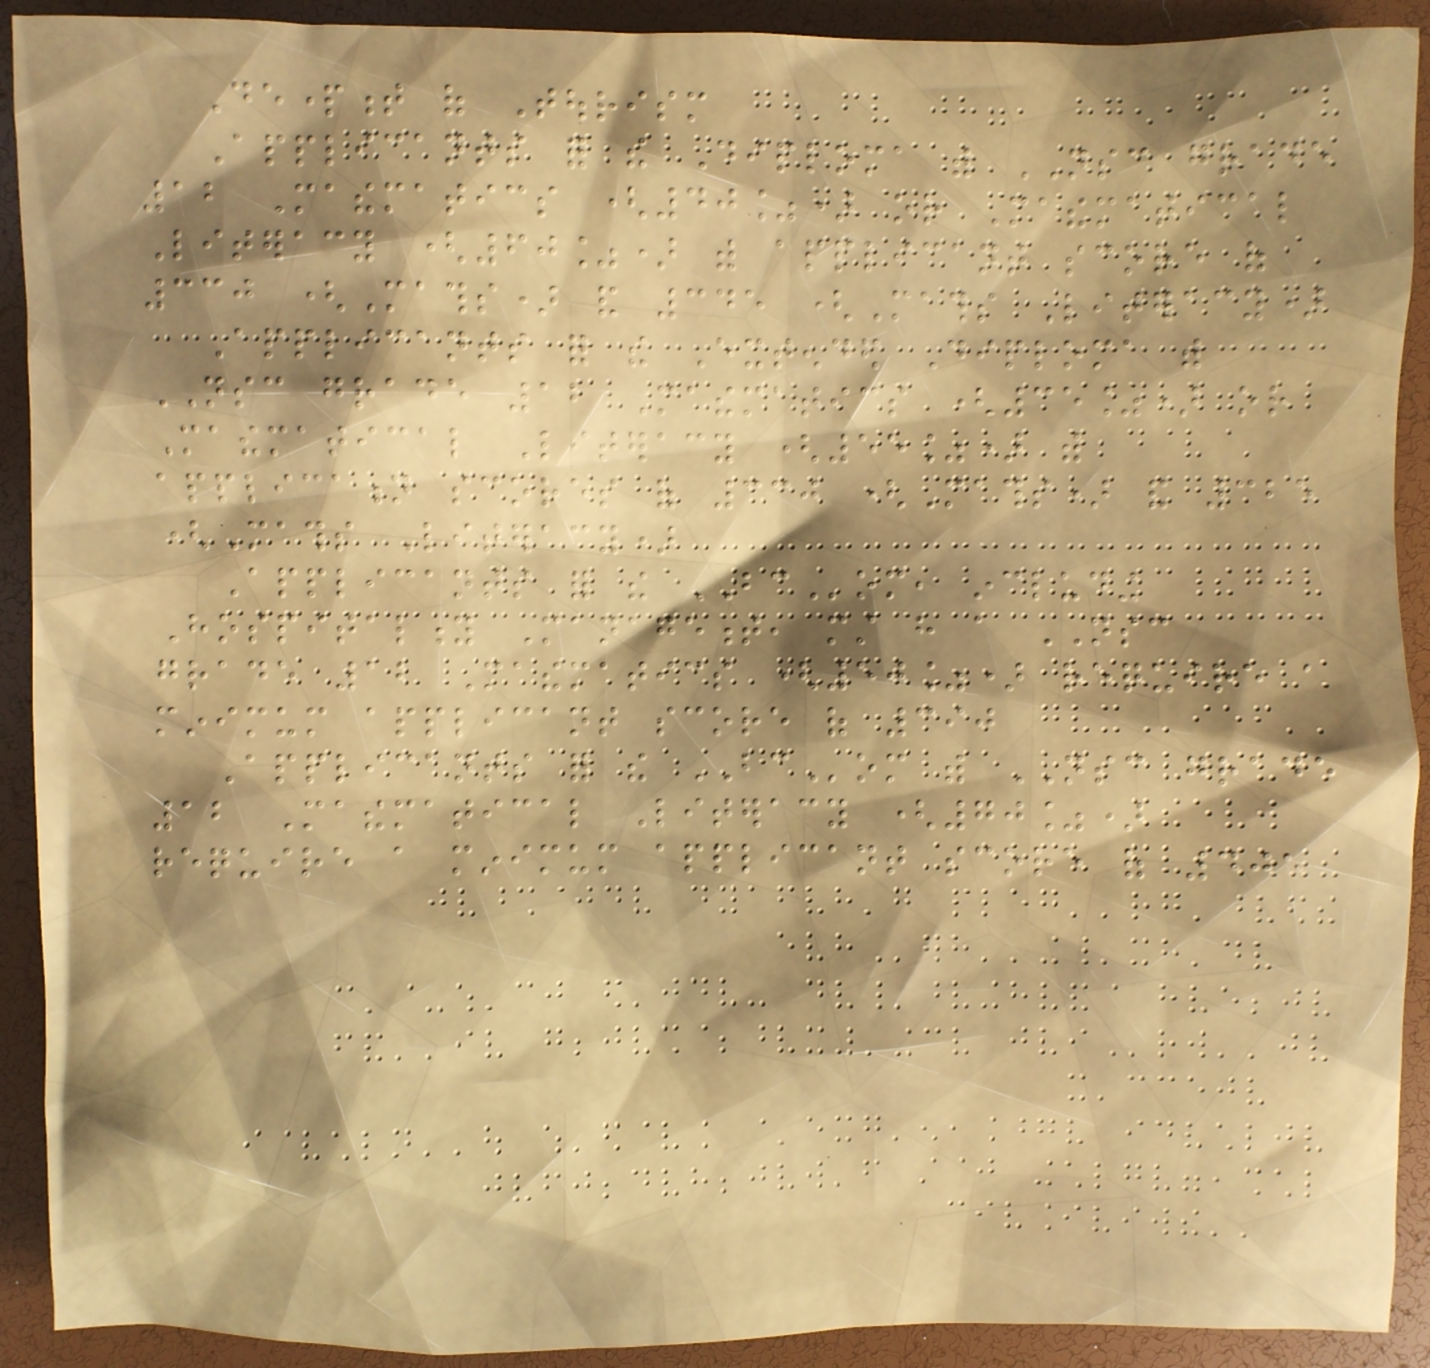Department of Tourism
Applicants for the Diploma with NSC grade
12 Mathematics (40%) or Mathematical
Literacy (60%) with applicant score of
330 (Maths) and 345 (Maths Literacy)
Applicants for the Extended Diploma with
NSC grade 12 Mathematics (35%) or
Mathematical Literacy (55%) with
application scores of 330 (Maths) and 325
(Maths Literacy)
Applicants for the BCom, including
Hospitality Management, must have a NSC
grade 12 Mathematics (50%) require a
minimum applicant score of 390
Applicants for the BCom with NSC grade
12 Mathematical Literacy (70%)
require a minimum applicant score of 405
